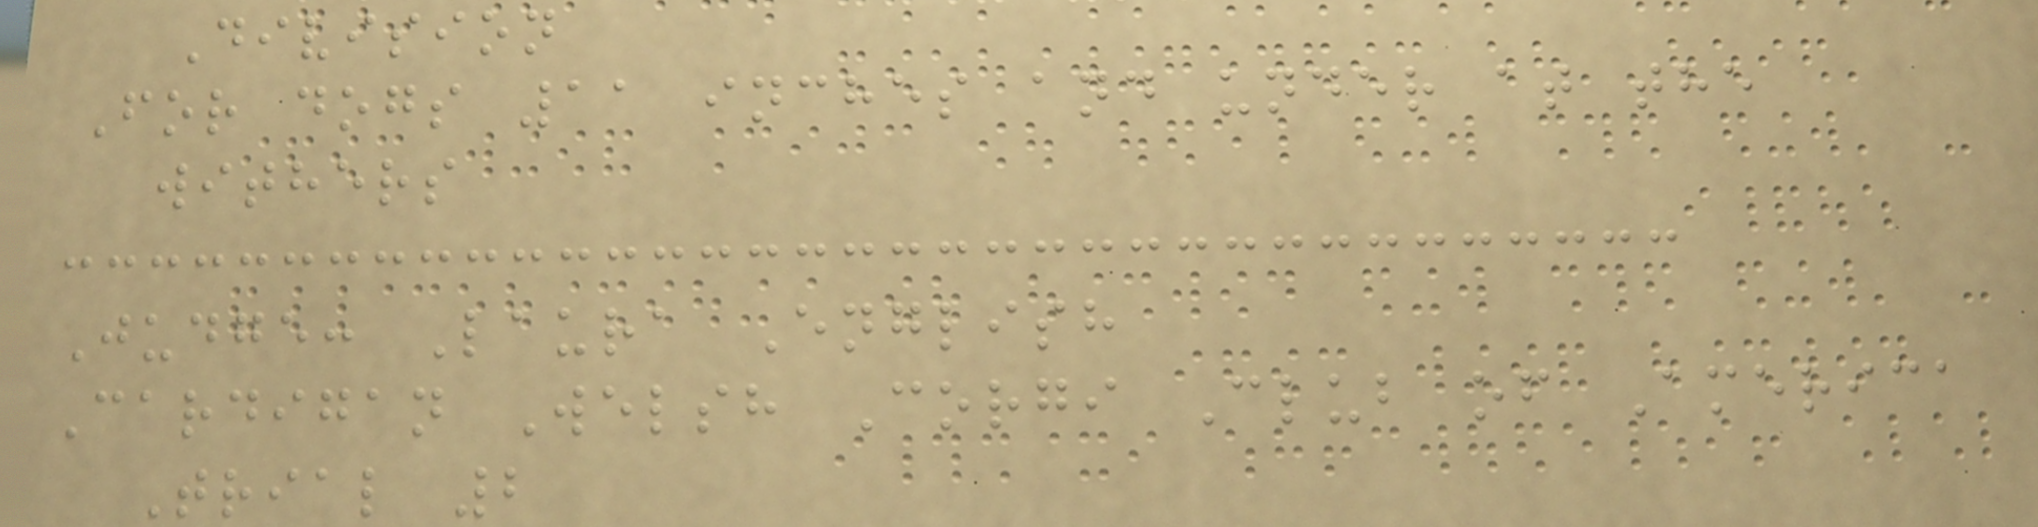Division
For dogs 11 inches and under at the
withers
Judge: Laura English
Cardigan Welsh Corgi Club of America
Trial 2
